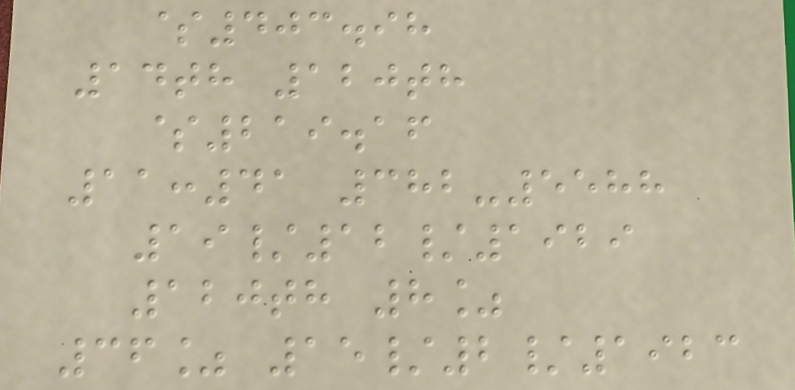$403.98
14th 120th
$219.16
11:41 382-5588
19/12/1929
120th 8%
36% 15/2/1923
